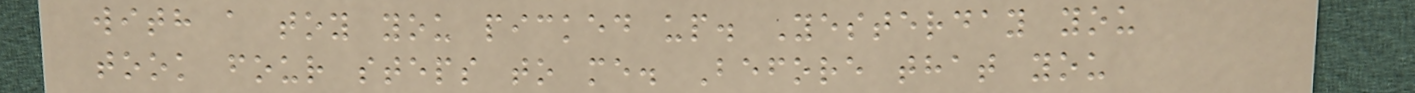with a toy you picked up. Yesterday you
took four steps to me. Before that you
